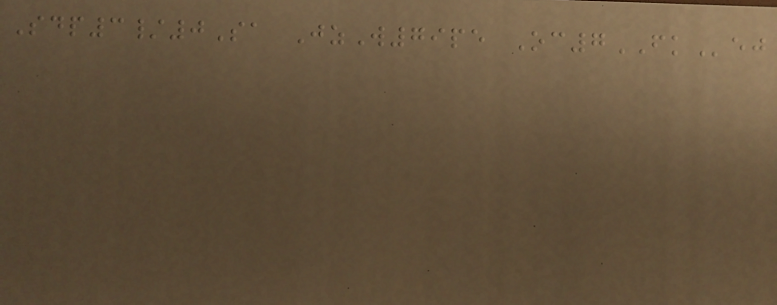Sdp3/0Sa JzW79pe Oc7FKej
